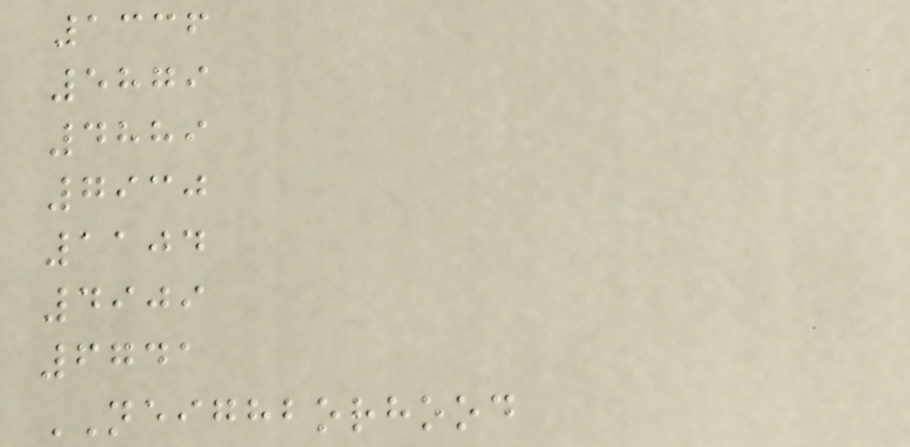1336
5879
4889
7930
1104
4909
6741
NEIGHBORHOOD
